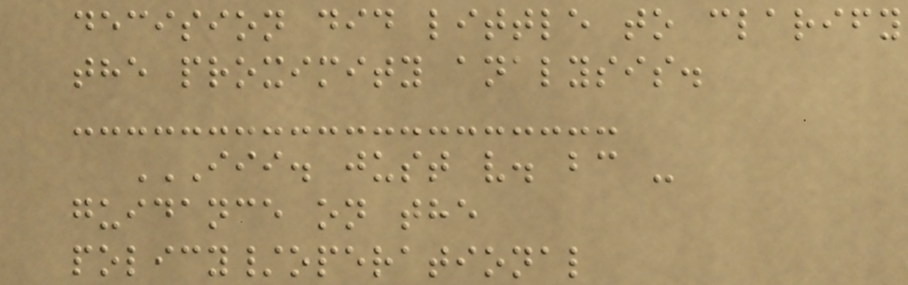decision did little to clarify
the proximity analysis.
III. JUST V. BC -
GUIDANCE ON THE
POLICY/OPERATIONAL
